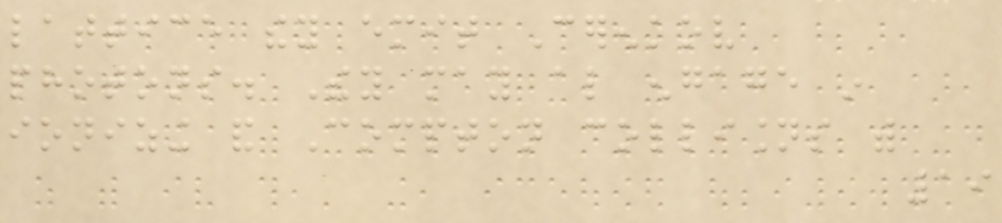lattice they emit Cerenkov
photons. They may also engage in
ionizing and Compton collisions with
19
